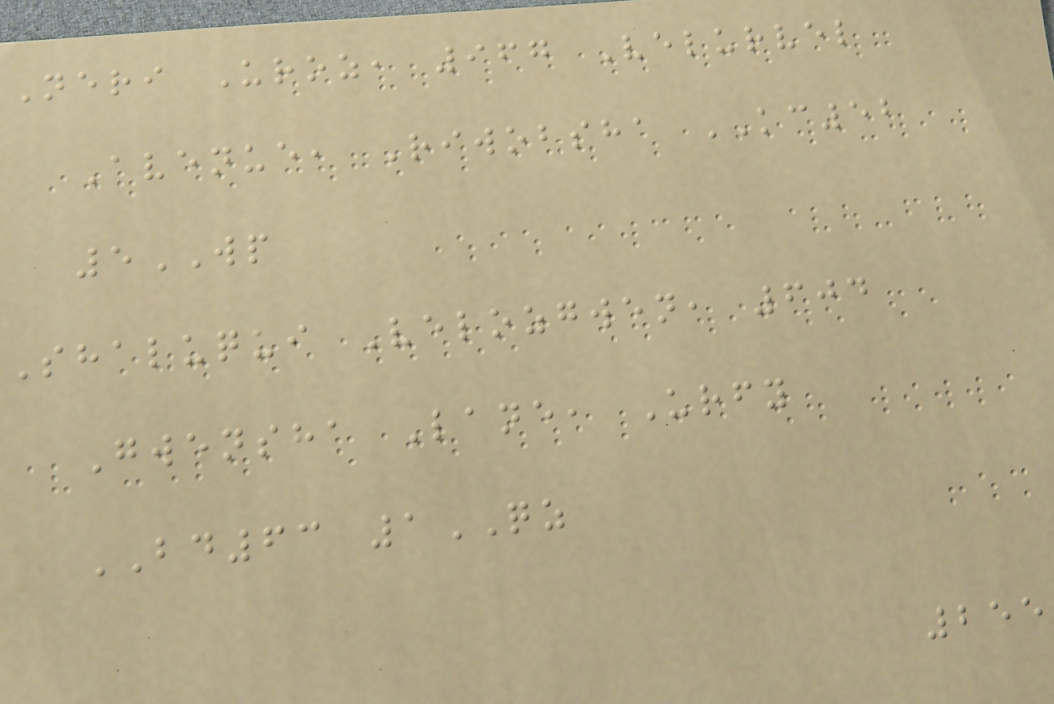Neri Uroz, 967 Velurvel
Avenue, Riwobsha KC52
5WP
Shaluqui Velozgwen, 604
Gwensha Lane, Urfy
BD63 1QZ
255
